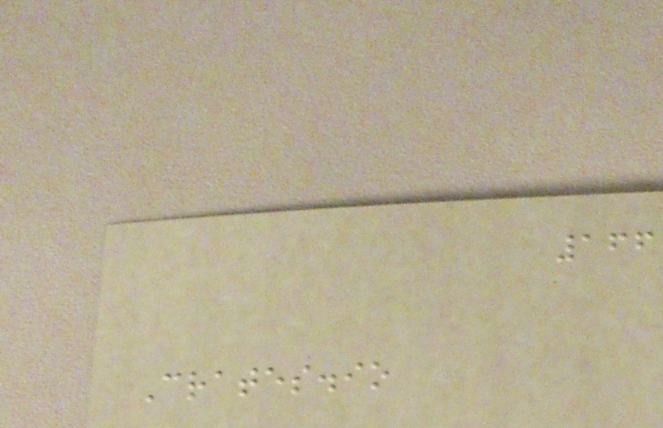166
Crates.io
